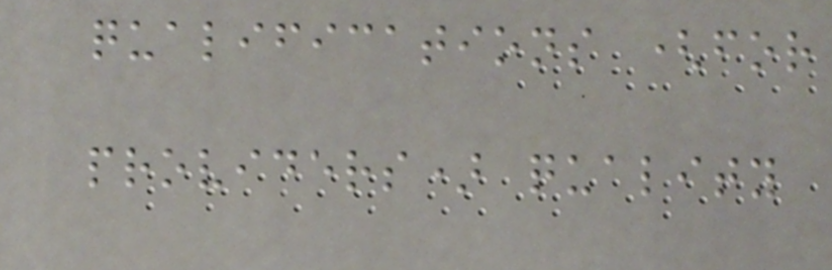qualifications (for
providers) quality
